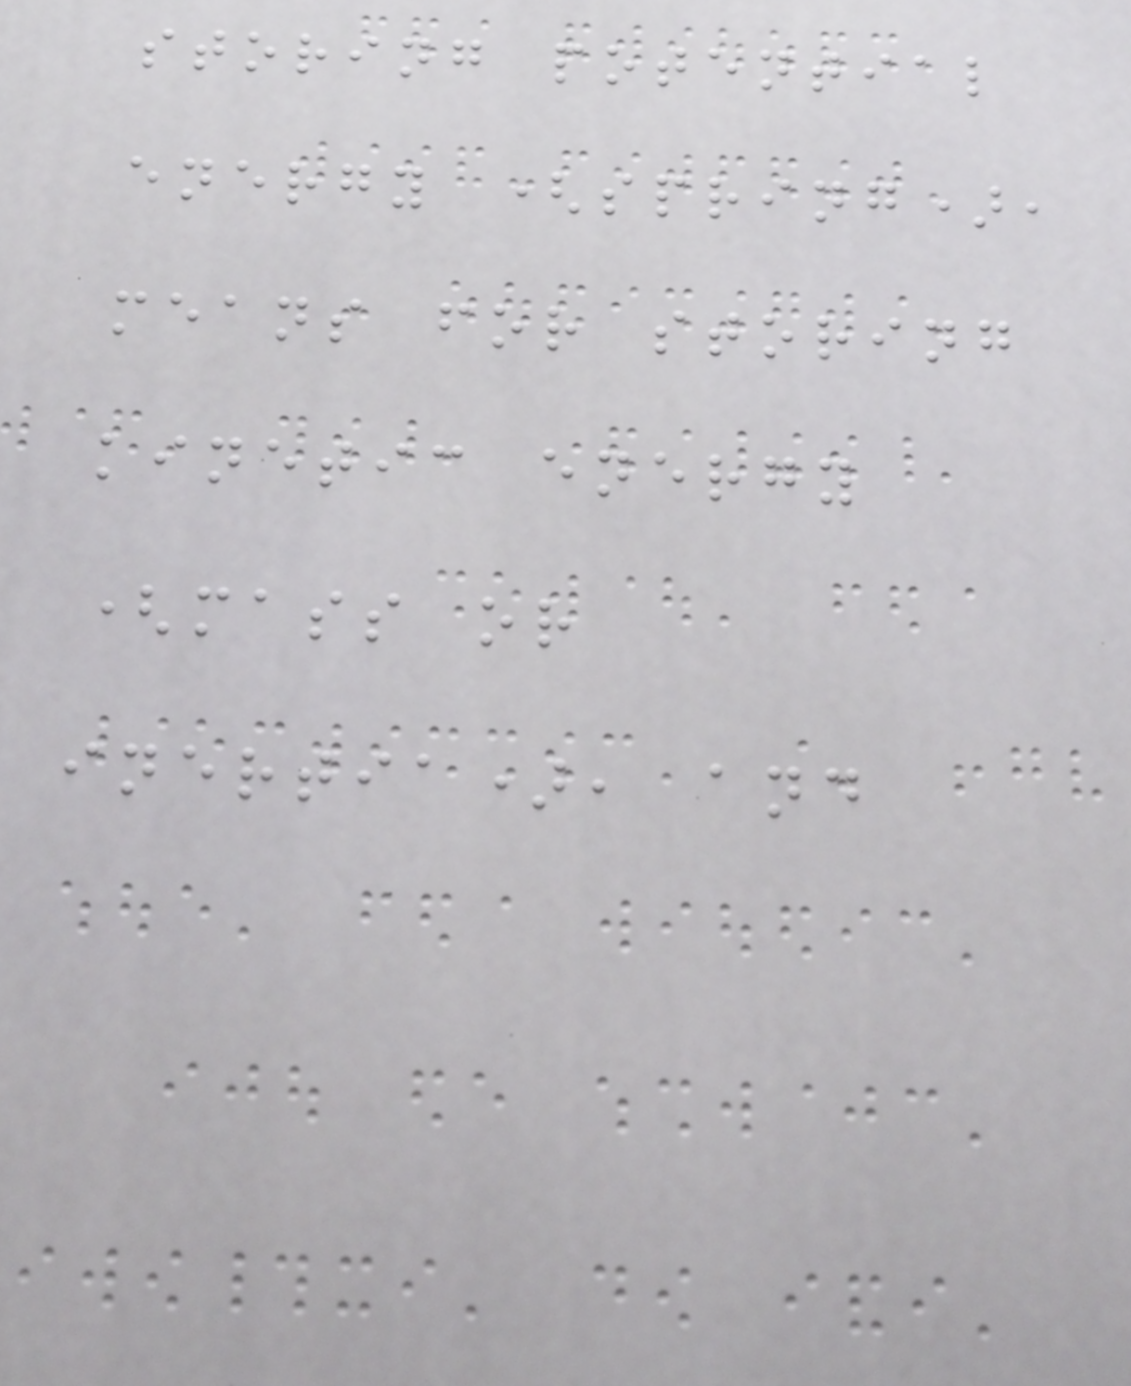storing potential
energy (spring),
means for storing
kinetic energy
(mass or
inertia), and
